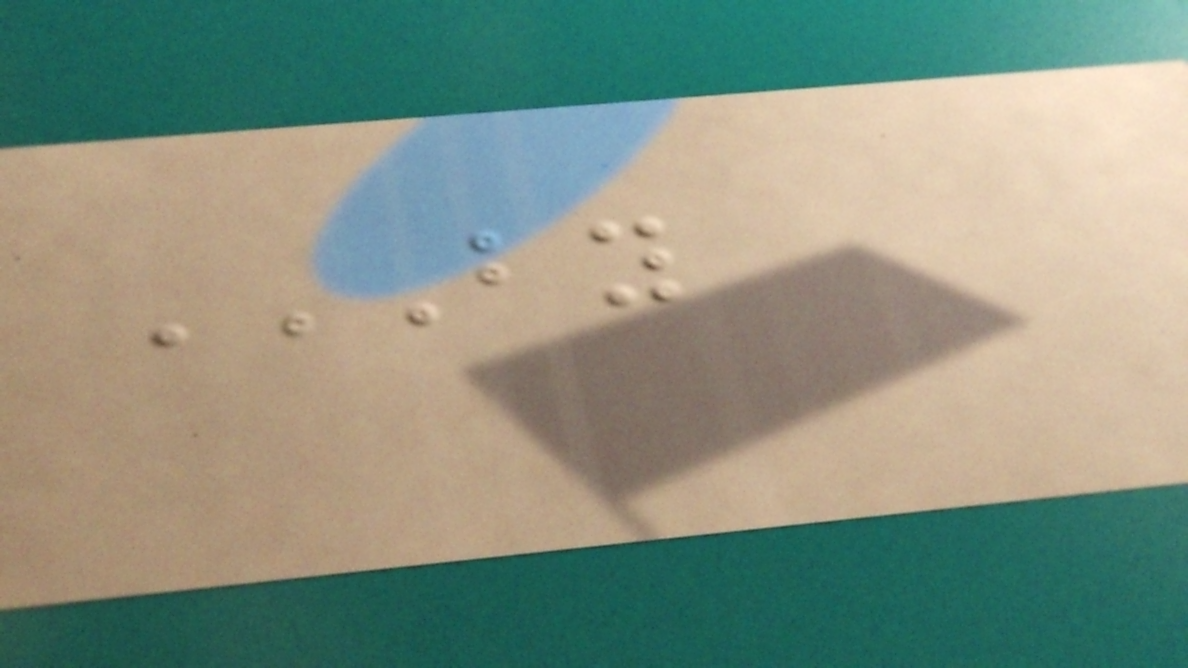BY
